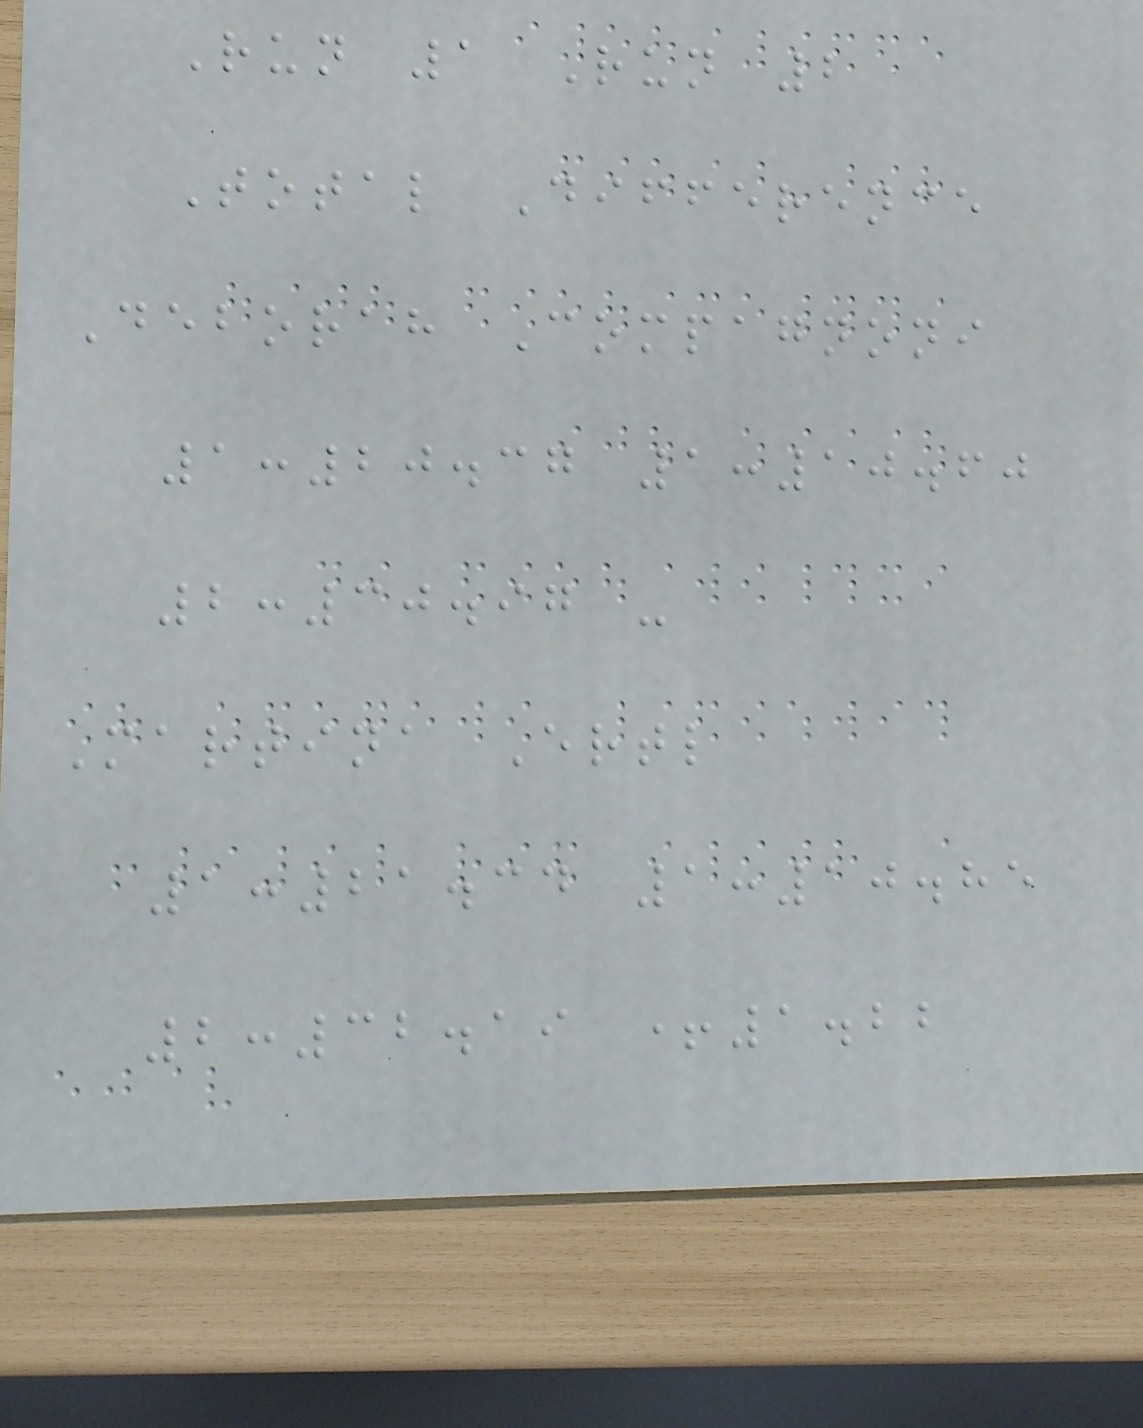Run 1 Run 2
Total Difference
Deborah Compagnoni
1:20.37 1:10.60
2:30.97 -
Martina Ertl
1:21.34 1:10.85
2:32.19 +1.22
